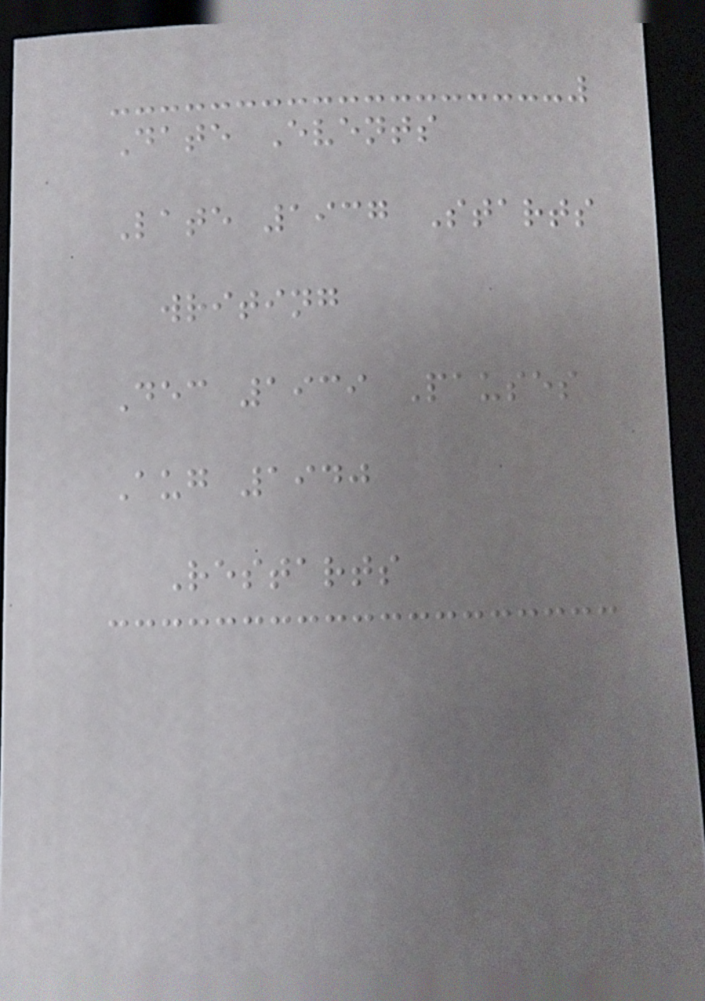Date Events
Late 1937 Starts
writing
Dec 1939 Pauses
Aug 1940
Restarts
